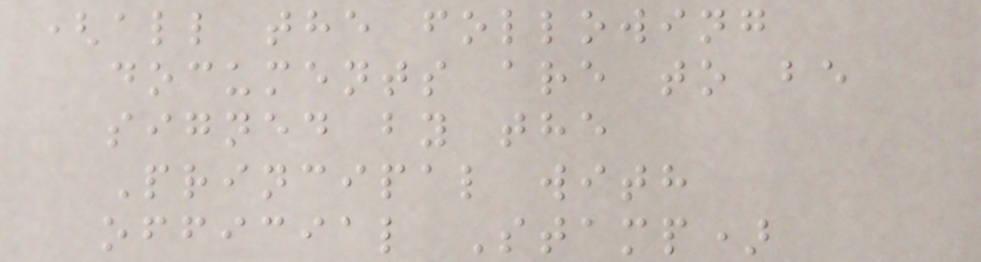(all the following
documents are to be
signed by the
Principal with
official Stamp)
